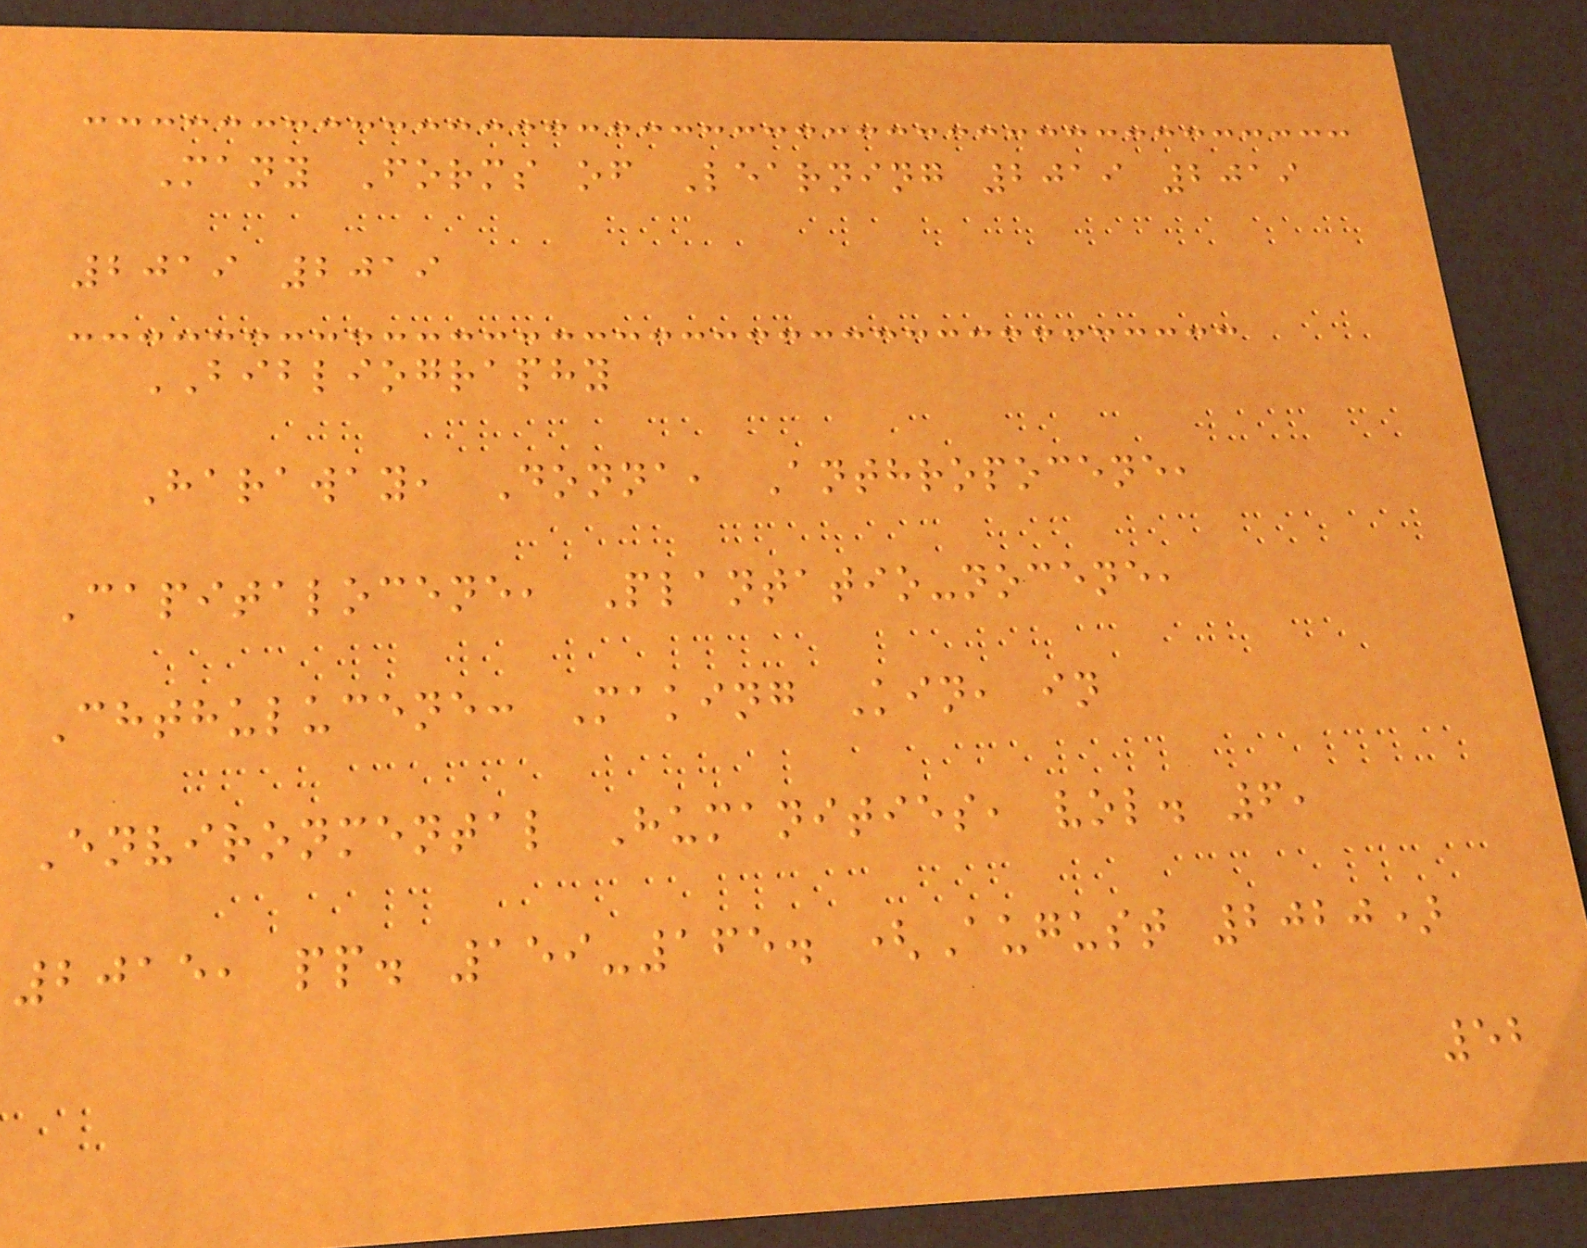Many Forms of Learning 2019 2019
2019 2019
BIBLIOGRAPHY
Haraway, Donna, Anthropocene,
Capitalocene, Plantatio-nocene,
Chthulucene: Making Kin, in
Environmental Humanities, vol. 6,
2015, pp. 159-165. (August 2020)
52
